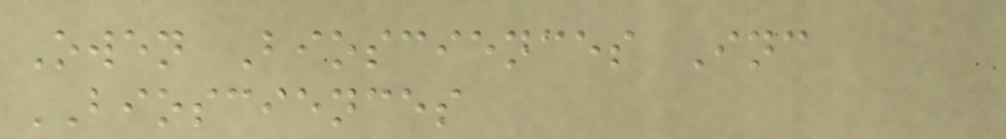Owen Biosciences Inc
BIOSCIENCES
